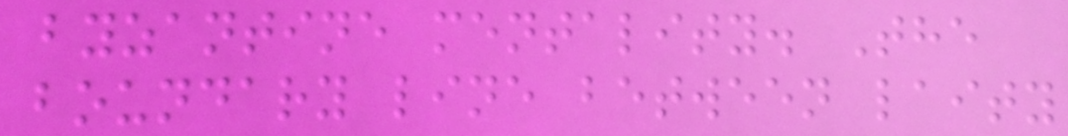byzantine mentality. The
boundary line between laity
